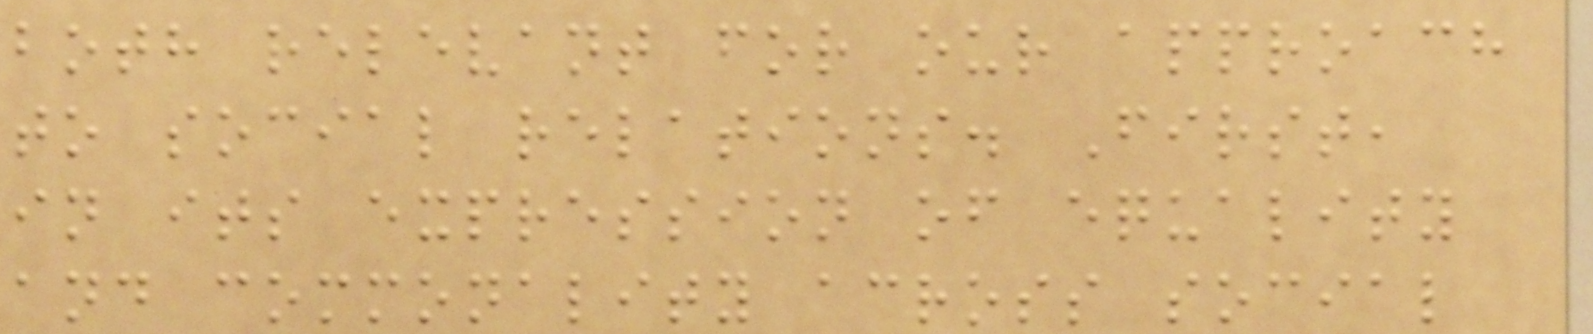both relevant for our approach
to social relations. First,
in its expression of equality
and commonality across social
